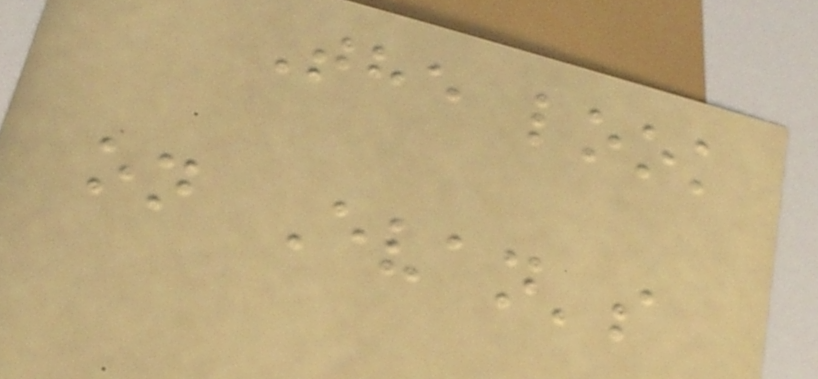The look
on Evan's
